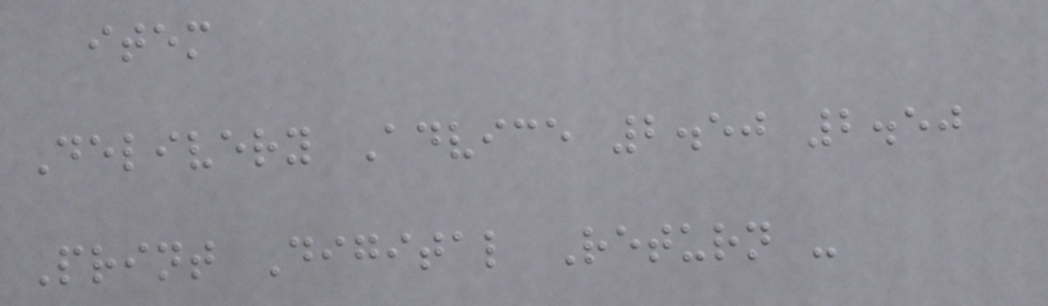item
Delivery Advice 2.50 2.50
Print Digital Return -
